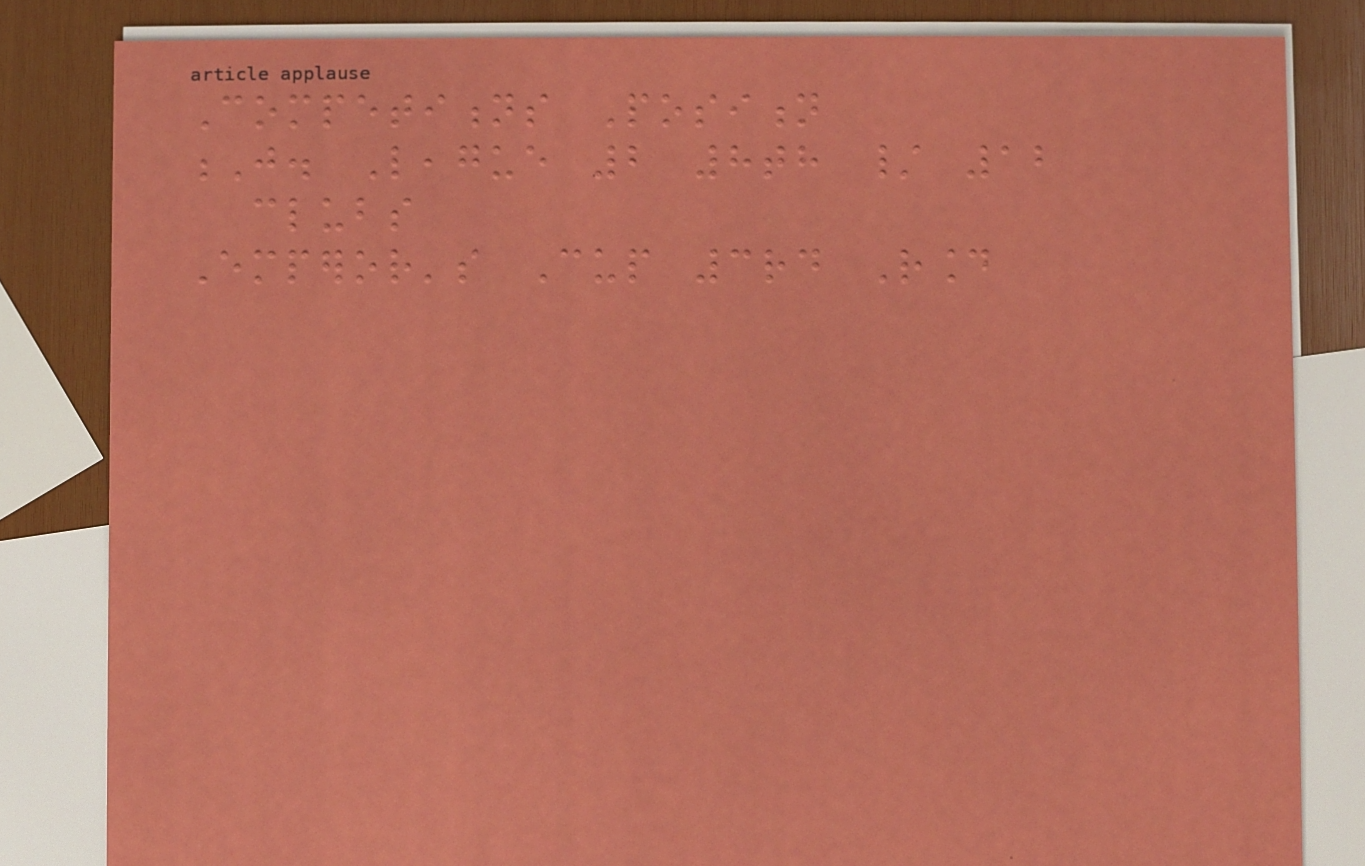Competitions Position
J. League 2 8th / 12
clubs
Emperor's Cup 3rd Round
